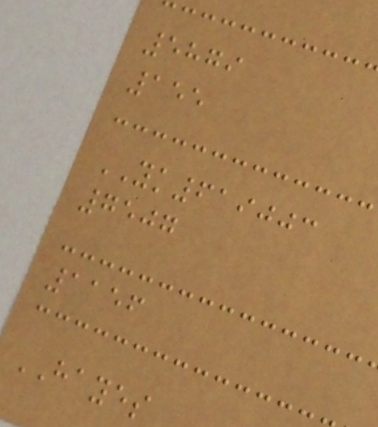5879
155
YK619003
7507
1156
HAYES
